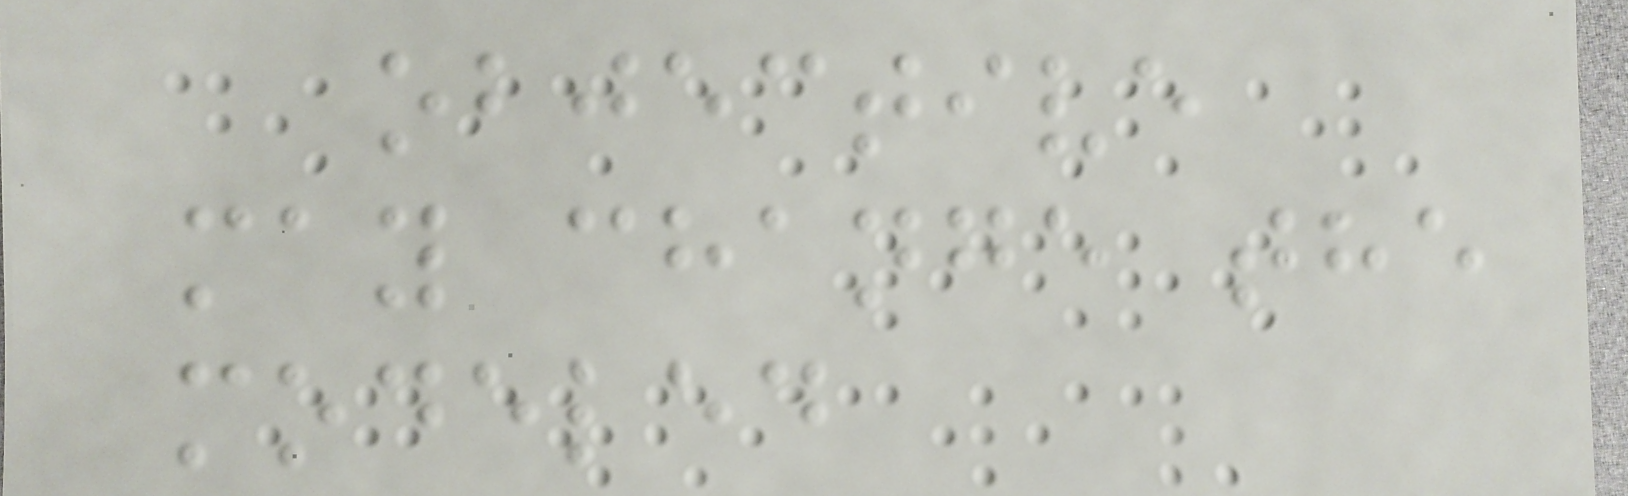objective
may change the
modeled
